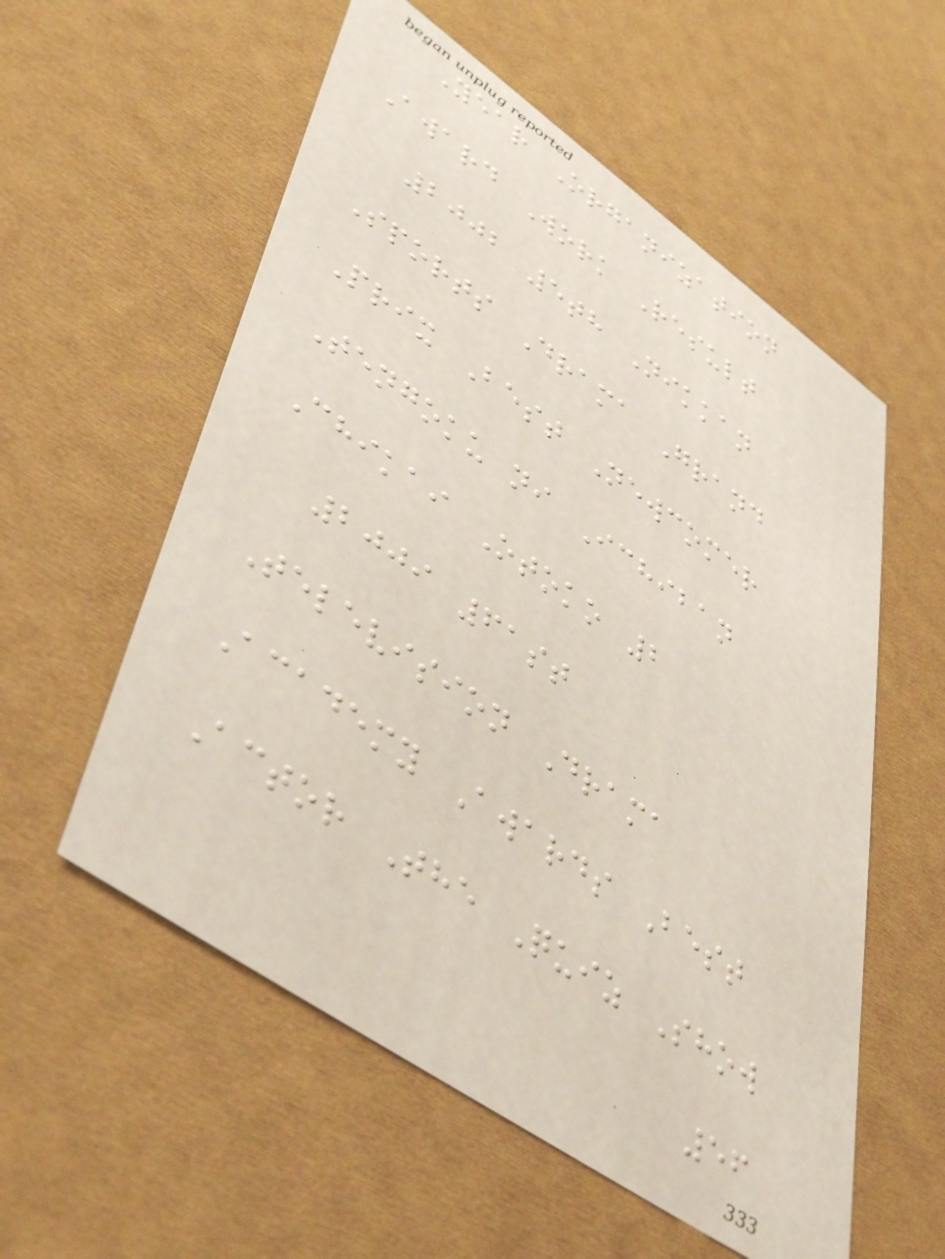Year Organization
Award Work Result
2002 5th Nikkan
Sports Drama Grand
Prix Best Newcomer
Tengoku ni Ichiban
Chikai Otoko 2
2009 61st
Television Drama
Academy Awards Best
Actor The Quiz Show
56
